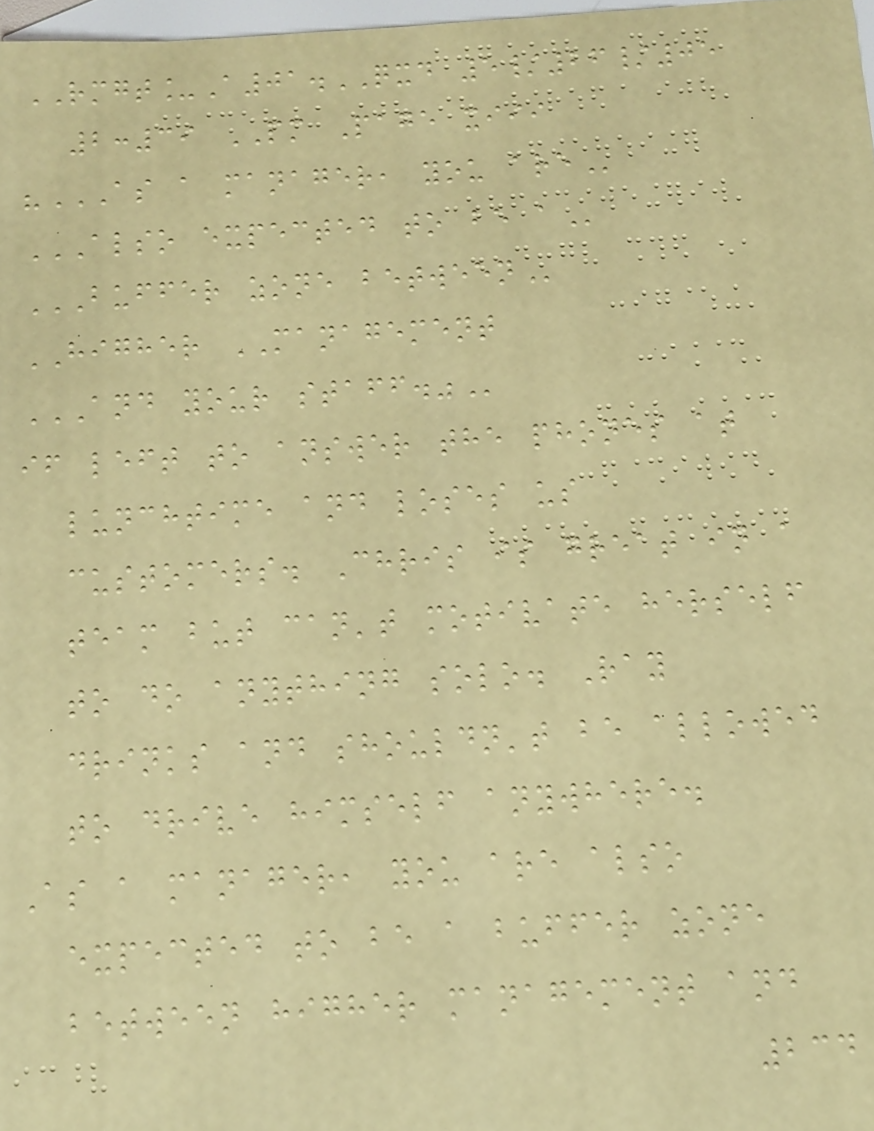RMGT_A01.QXD 5/26/05
2:39 PM Page xiii
"AS A MANAGER, YOU ARE
ALSO EXPECTED TO BE A
BUFFER ZONE BETWEEN
HIGHER MANAGEMENT
AND YOUR STAFF."
if left to answer the phones at
lunchtime and loses us
customers. Chris is great in a
team but can't motivate herself
to do anything solo. Ray
drinks and shouldn't be allowed
to drive himself anywhere.
As a manager, you are also
expected to be a buffer zone
between higher management and
234
